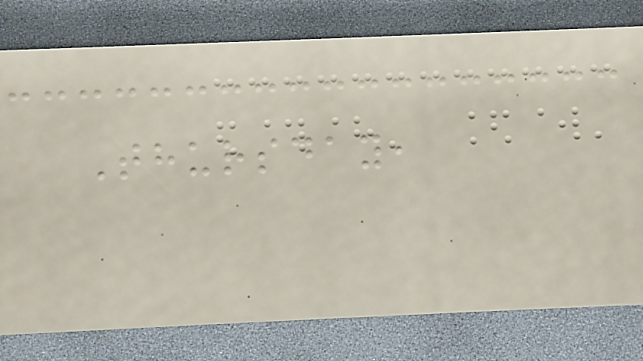Thursday,
